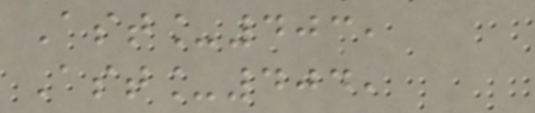Ast_403,
Ast_404,
